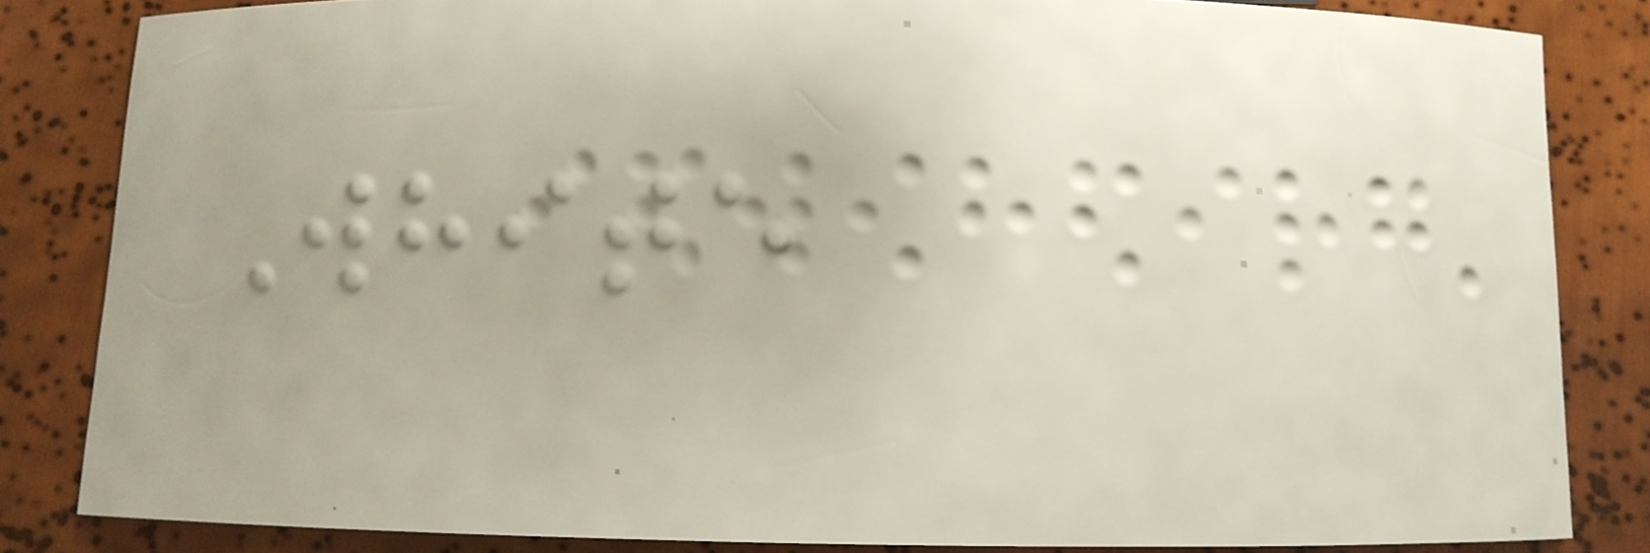White
